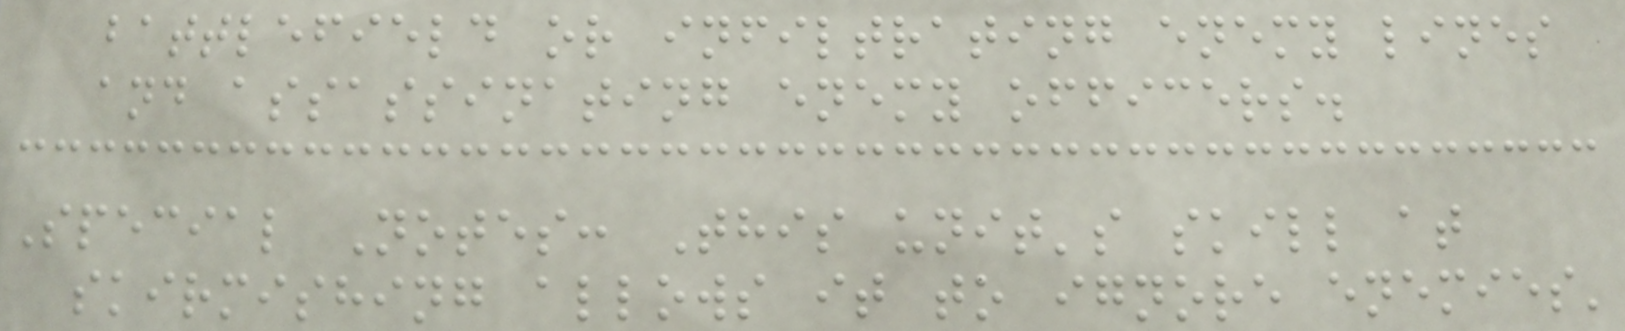battlefield or infiltrating enemy lines
and assassinating enemy officers.
Special Notes: This unit's skill at
skirmishing allows it to ignore enemies'
